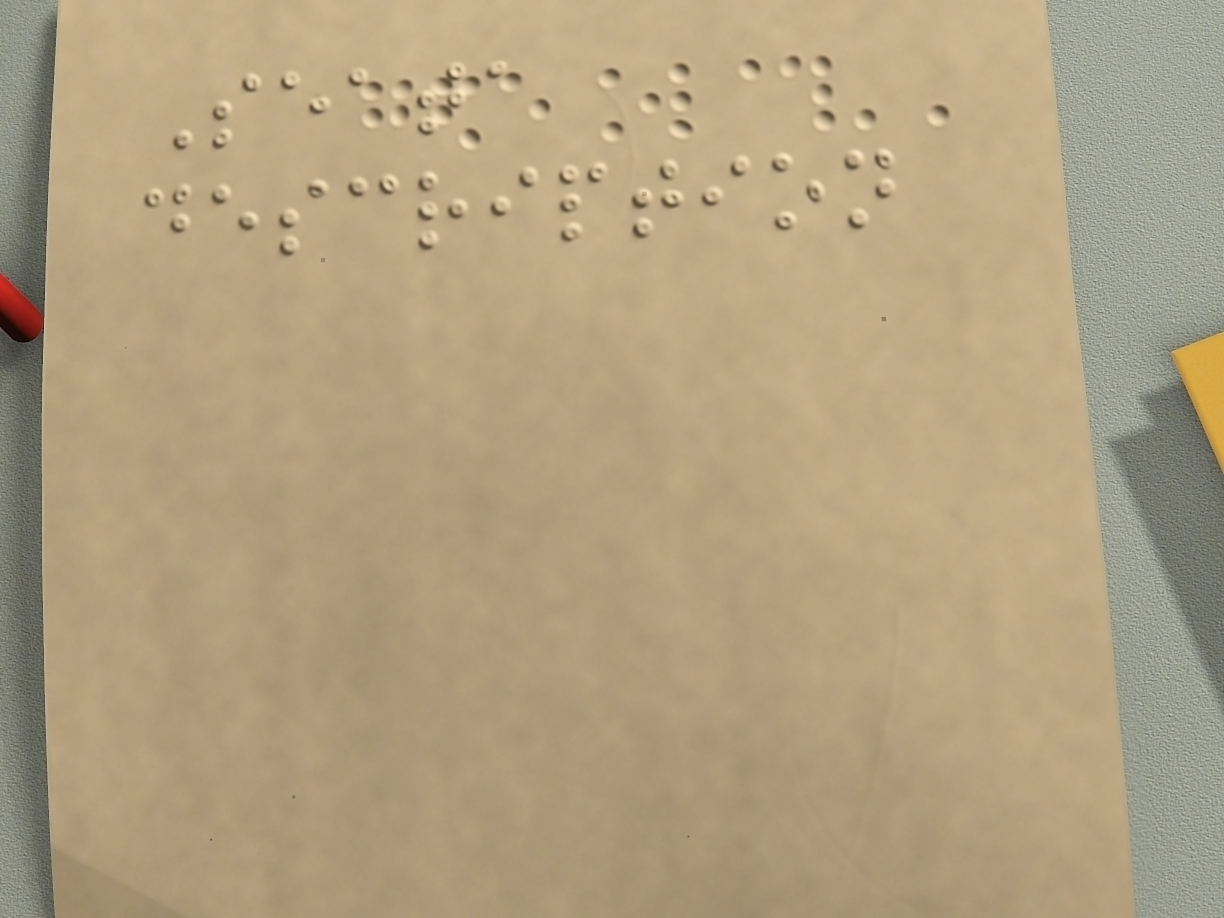Seata
description
